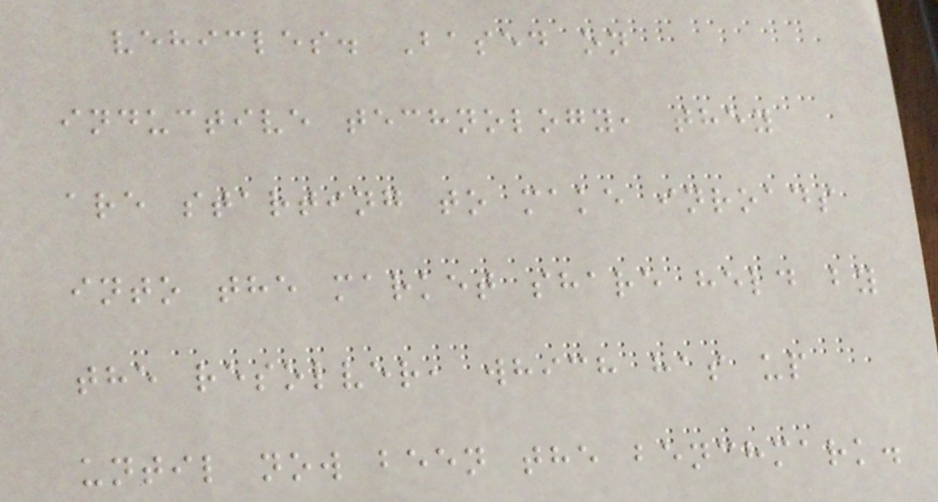vehicles. Based on
inductive technology, they
are starting to make inroads
into the market share held by
the resolver, which has up
until now been the benchmark.
